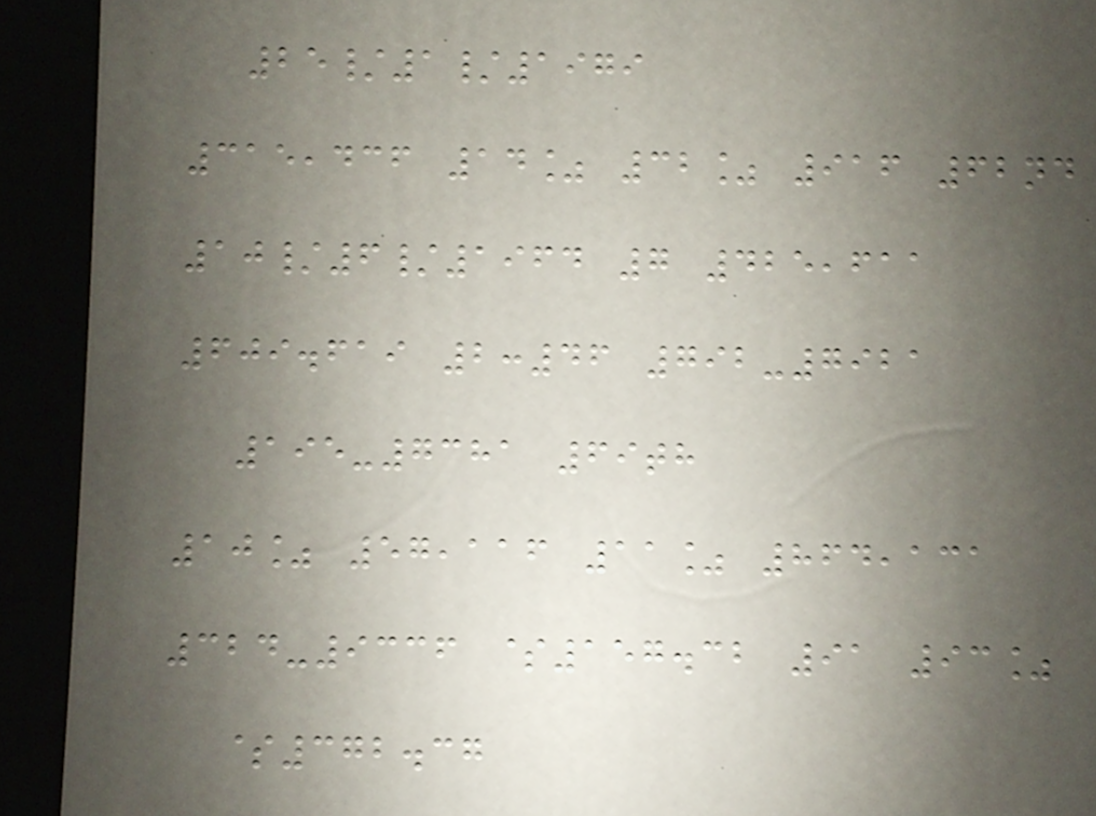25/1/1979
315,436 14% 32% 916 62nd
10/6/1964 7 425,611
609.619 2:46 792-7921
195-7381 69th
10% 57,116 11% 864,131
324-9336 $157.32 91 93%
$372.37
